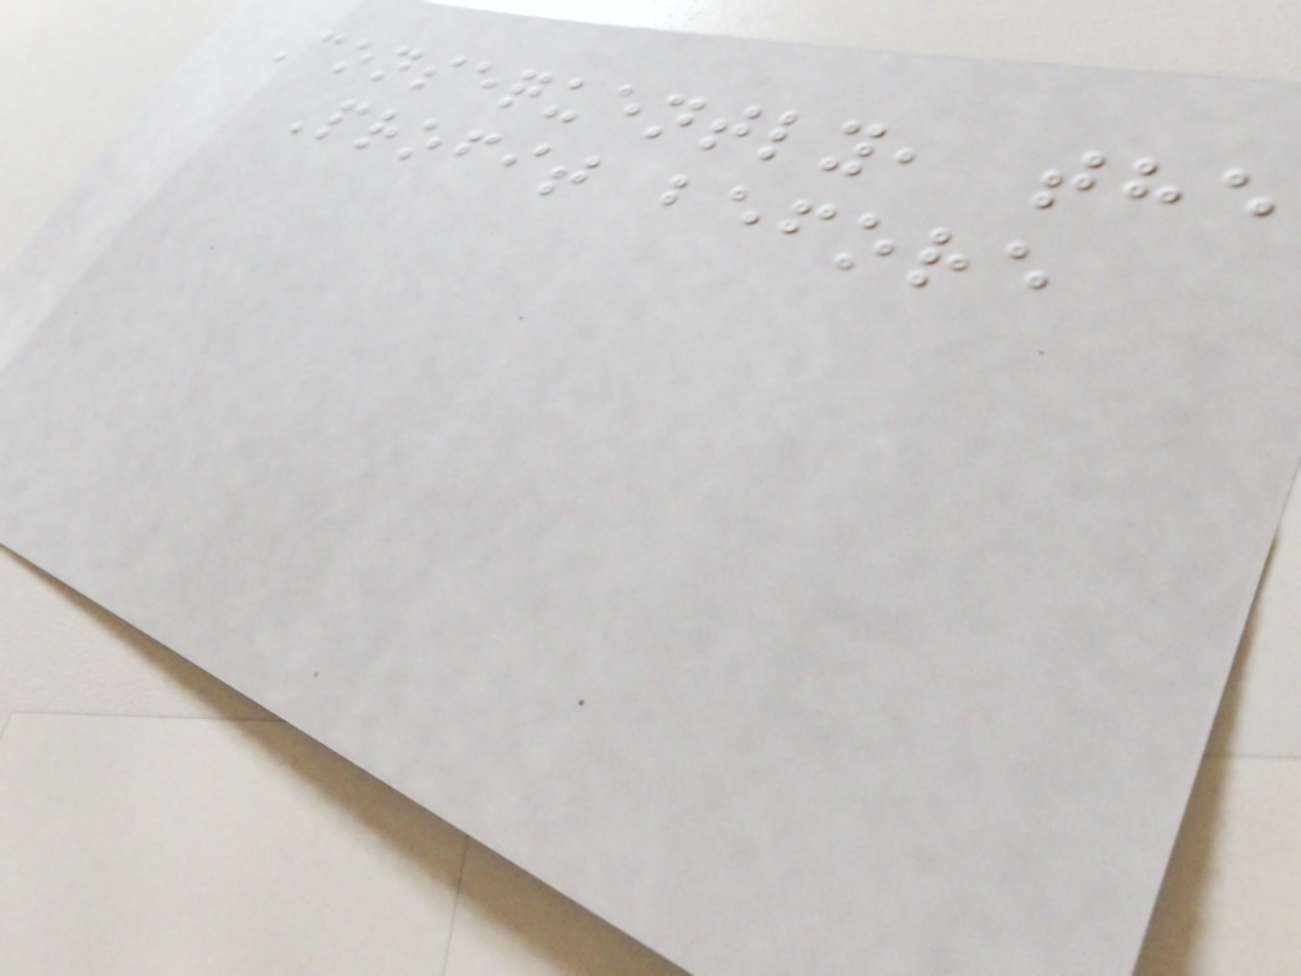Consequently, the
Profit before
